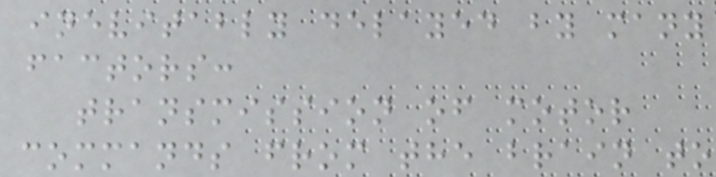inevitably delayed by many
factors:
transmission of motor
commands from the brain to
